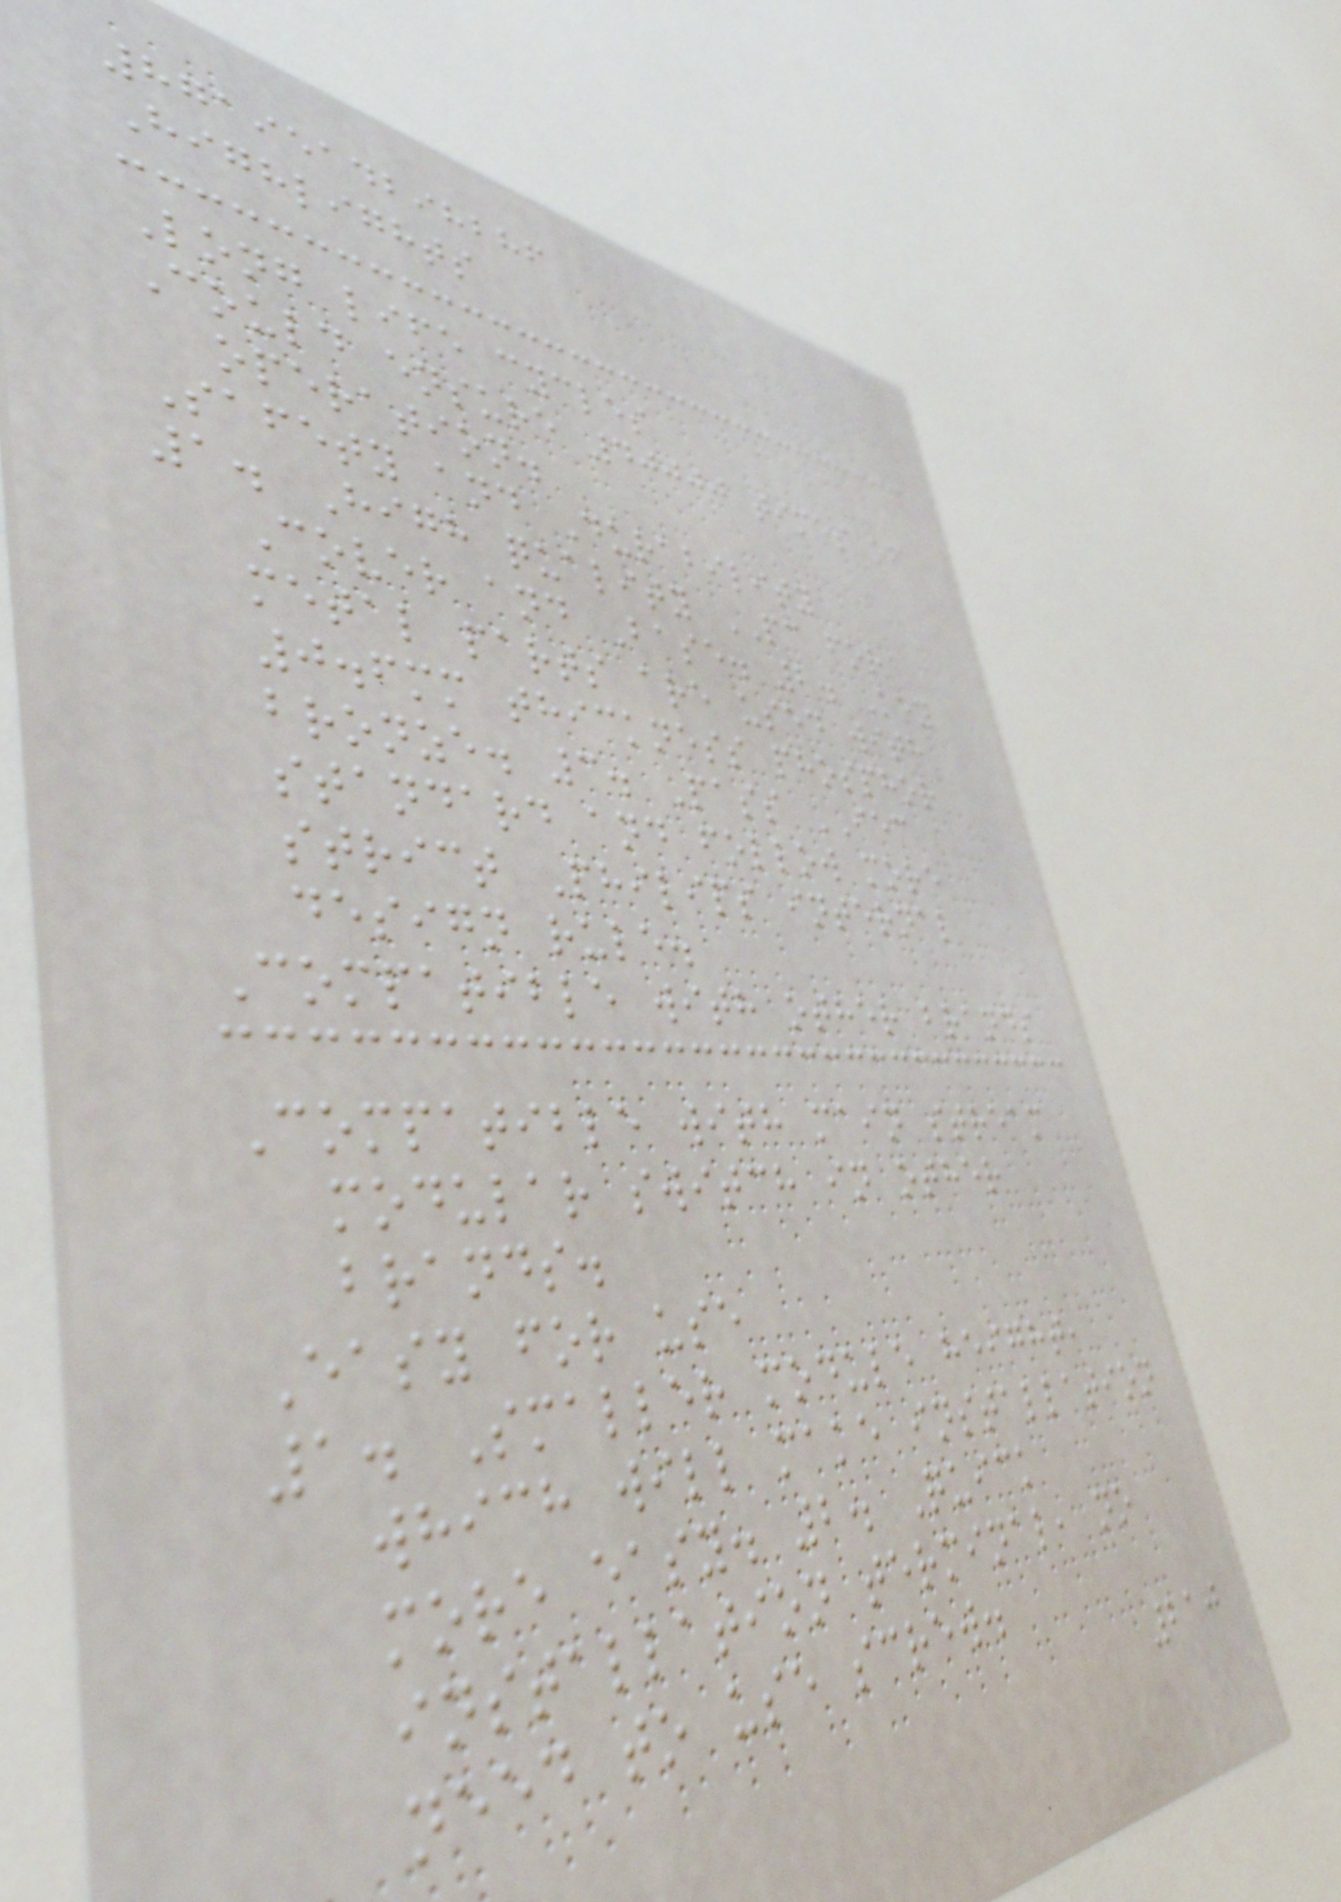8719514298286
Highlights
Long life cycles
Could ensure 40000 times of
operation.
Safety and Durability
1. High quality PC for
Cover and Base. 2. Key
metal parts are used with
0.6mm thickness phosphor
bronze. 3. Pass IEC
standard and follow more
strict Philips internal
design rule.
Compatible with other brands
Compatible with main stream
modular switch in other
brands.
Easy for use
1. Smaller module height,
which will make installation
more easy. 2. Quick
installation terminal, no
need to use screw.
210
